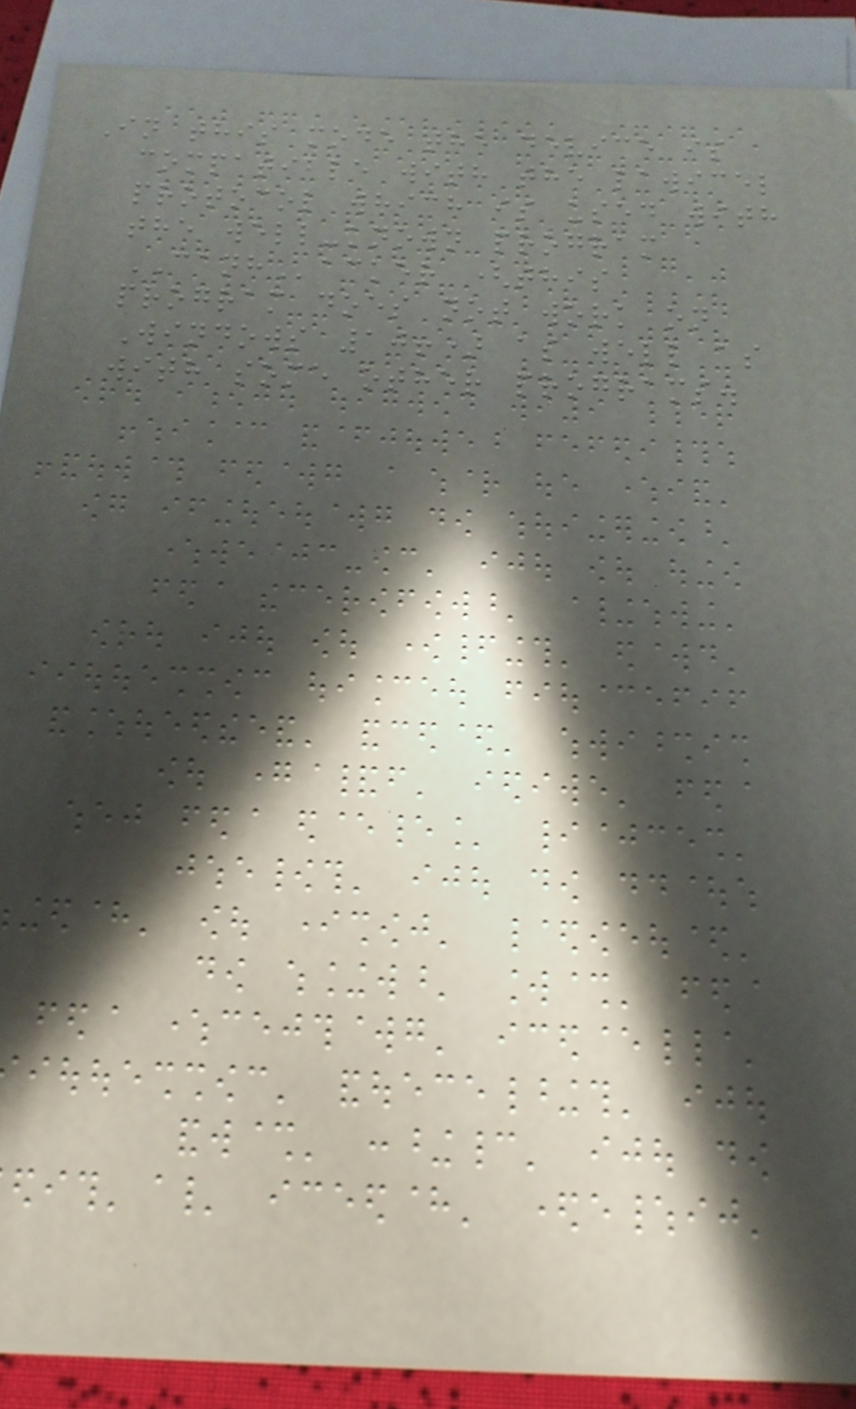In this mode the device is
compatible with the lawicel
protocol which is used with
the well-known program
CANHacker (this
program does not work on
Windows 10!) as well as
with some other programs.
